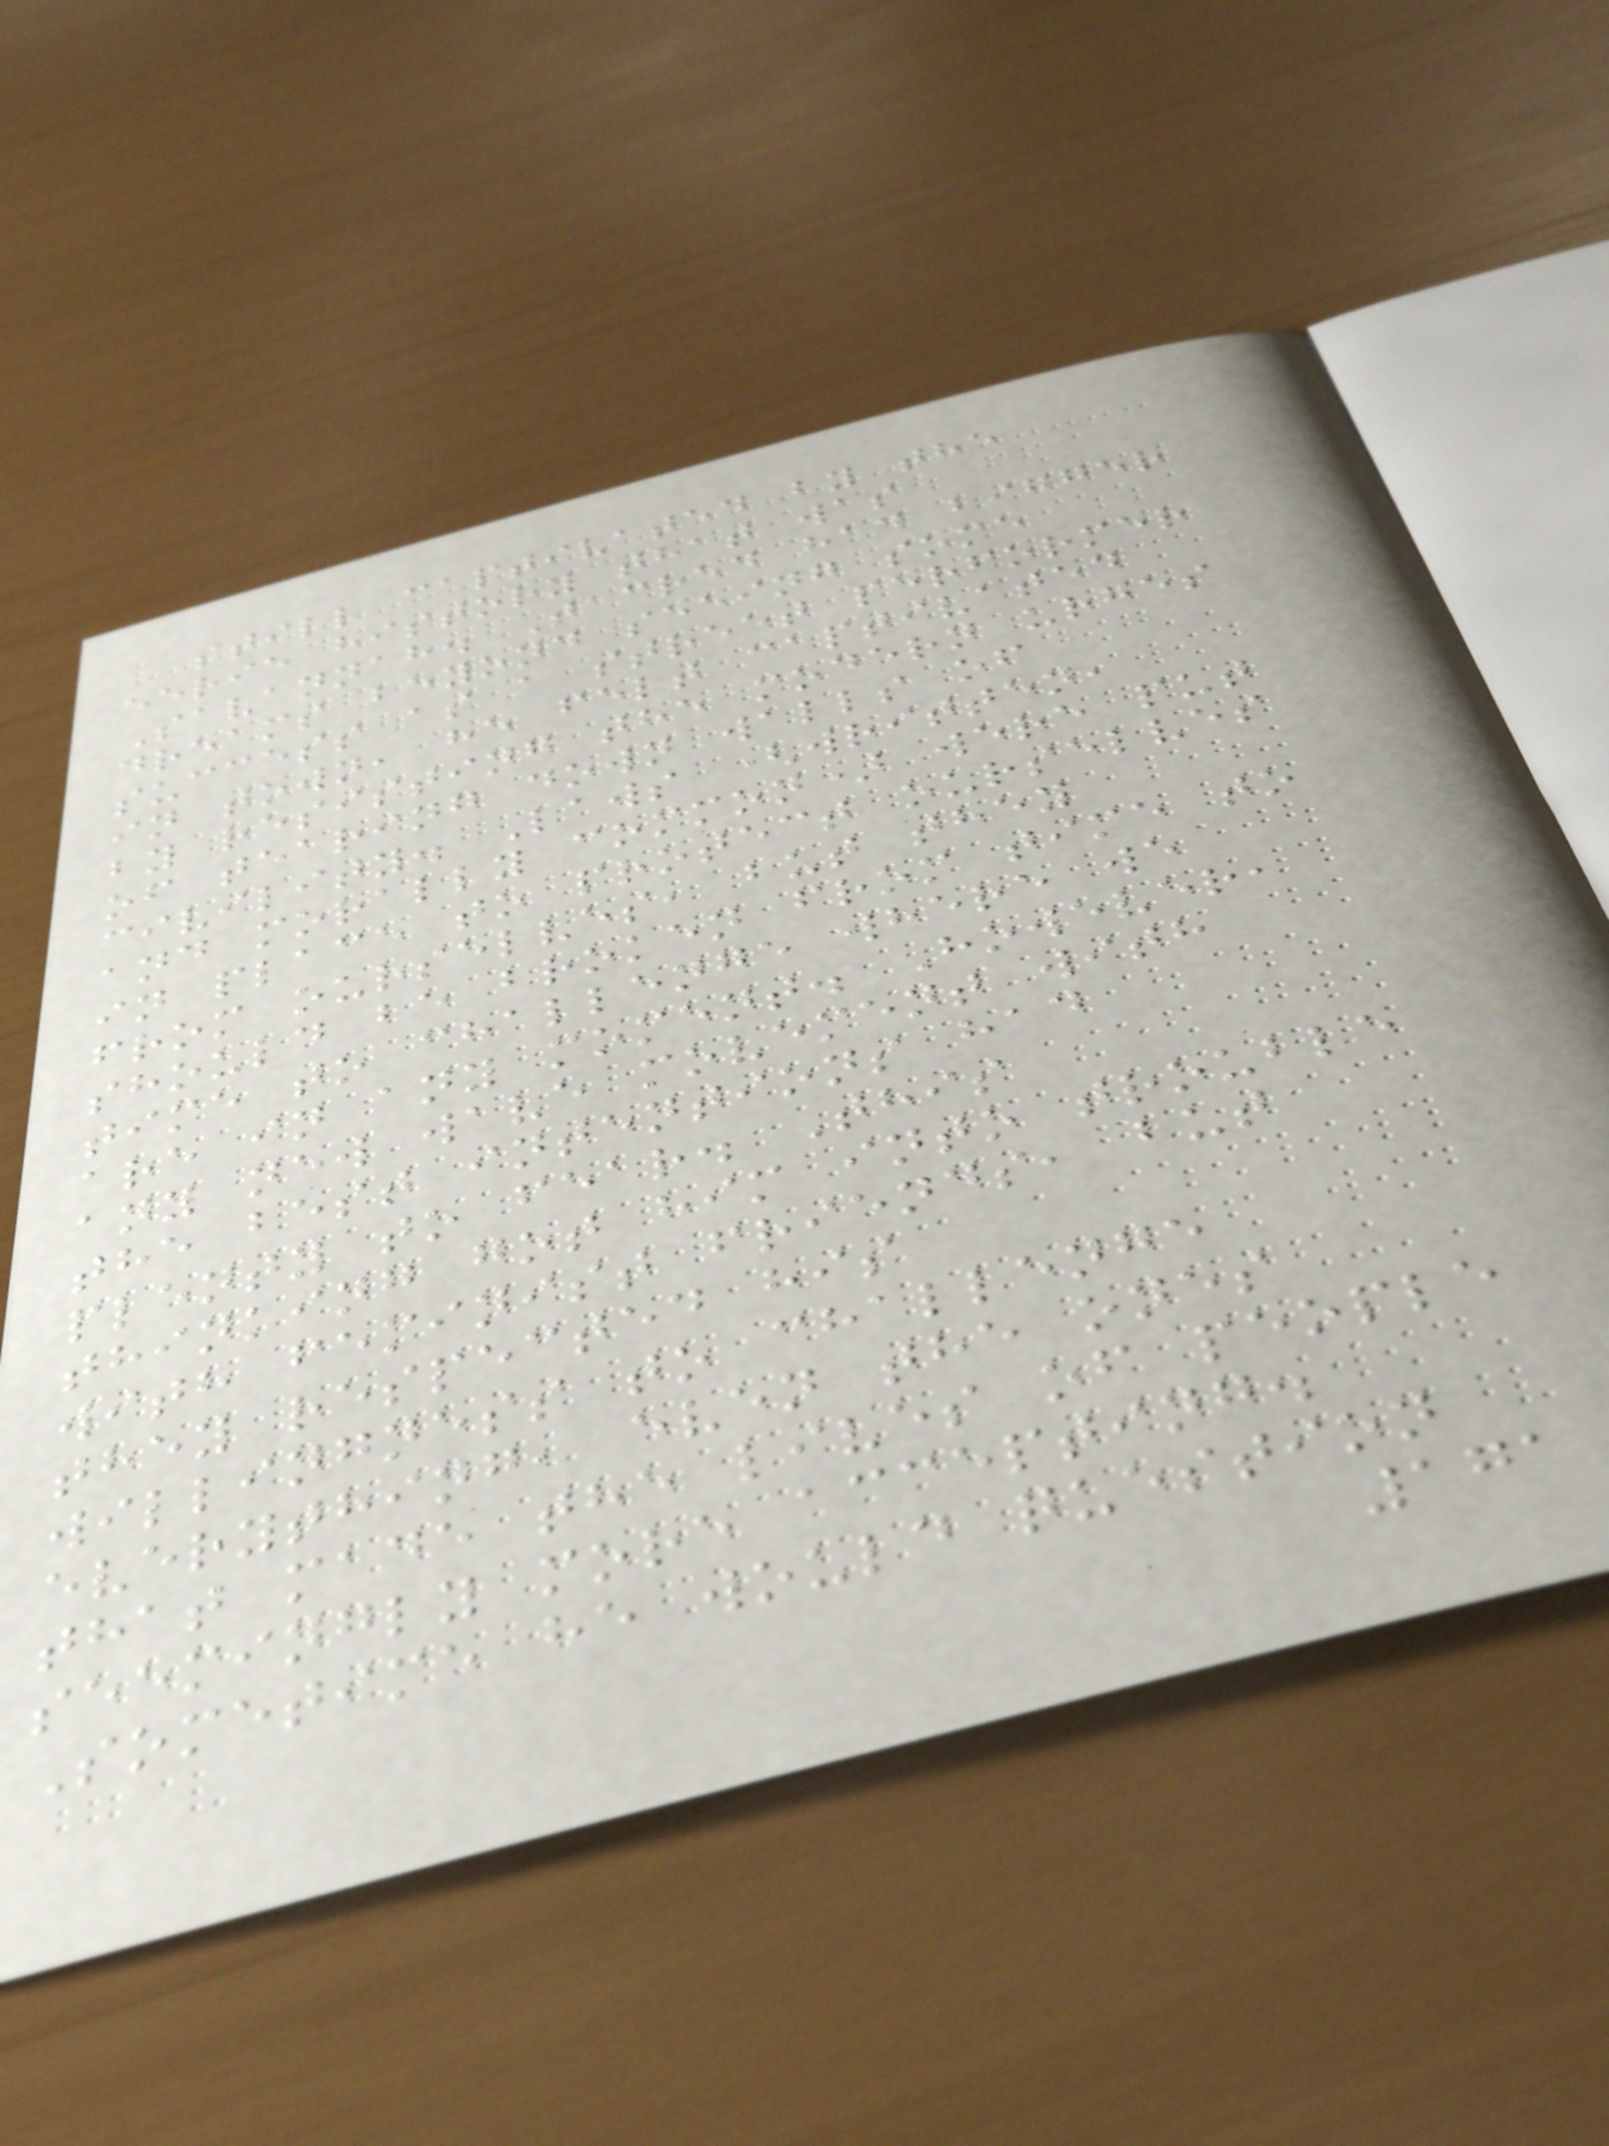still captivated by the
eerie history that was
Savannah. Tacred had bigger
dreams beyond seeing some
success as a street performer
in town, he felt captivated
by resisting the modern urges
of tearing down walls of
civility. Laws (written,
and morally common) were put
in place to protect ourselves
from ourselves, but they
should be broken from time to
time to challenge where we
are in any moment. However,
any new wave movement with
the best intentions had
plenty to fear. This
thinking got him into trouble
with feminist friends, but
they respected his
willingness to challenge
everything, even the ones
that made the lives of people
seemingly more accepting.
Sometime he would question
171
